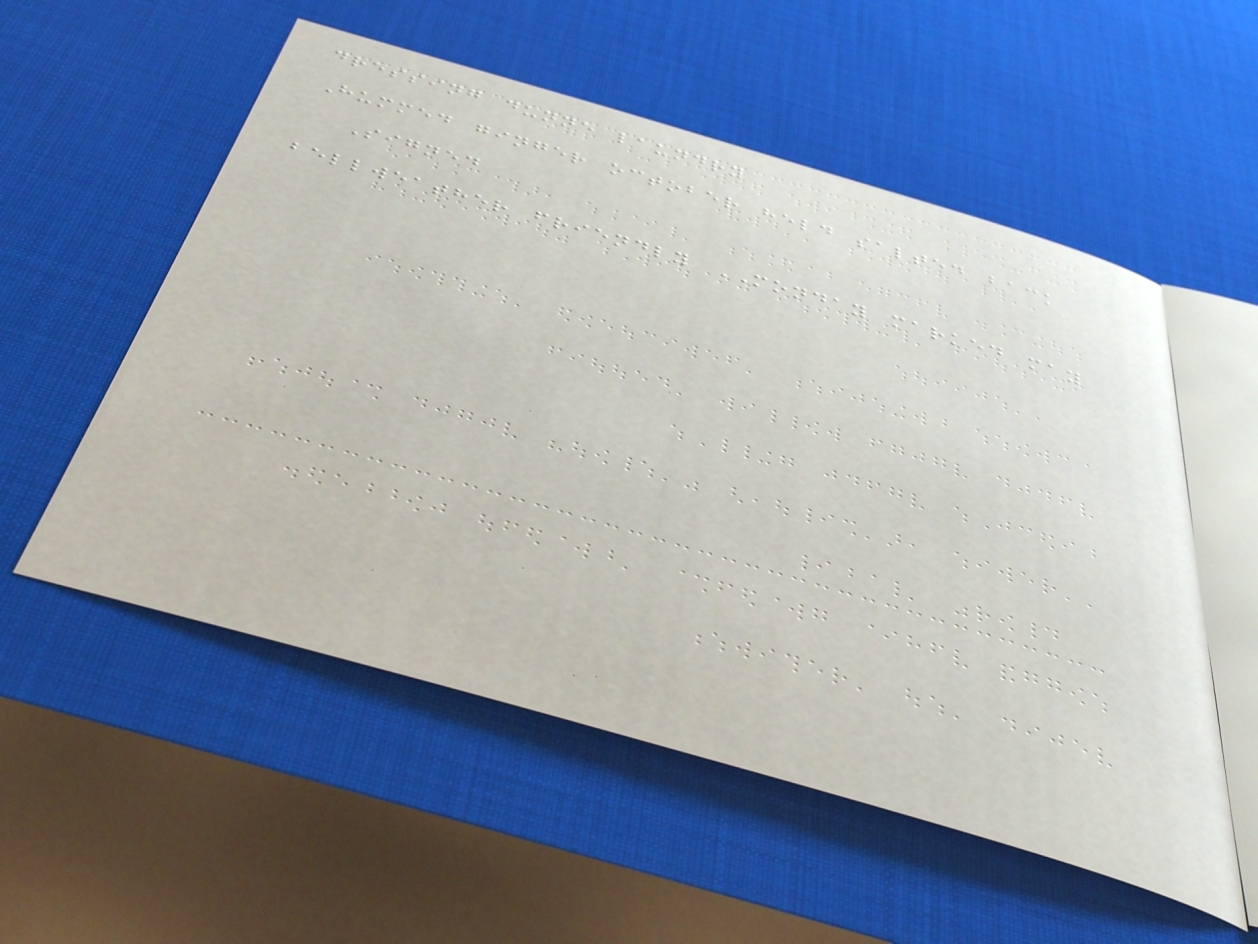dressing dunne laundry
Hummed ginger october held salted back
Signed
bellweather friendly MONDAY marked may
